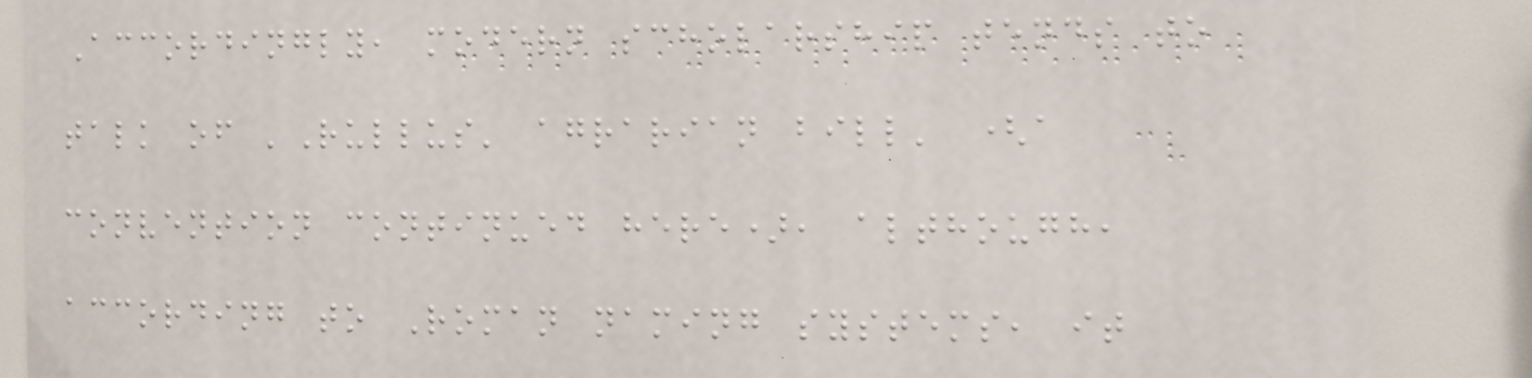Accordingly, modern scholarship tends to
talk of 'Rullus' agrarian bill' (a
convention continued here), although,
according to Roman naming systems, it
